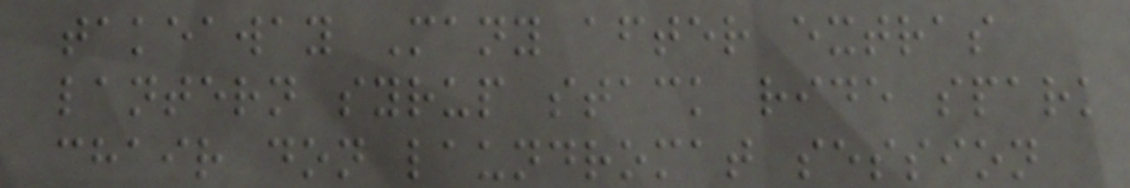takeaway Many after extras
lantern syrup stack ride spark
chair don laundromat session
